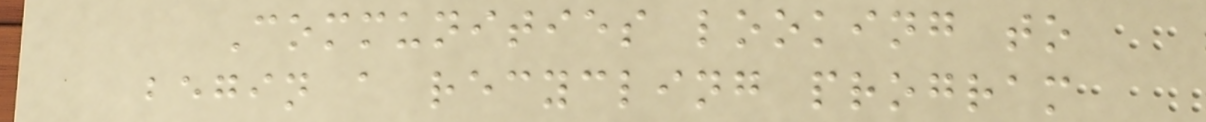Communities looking to
begin a recycling program
